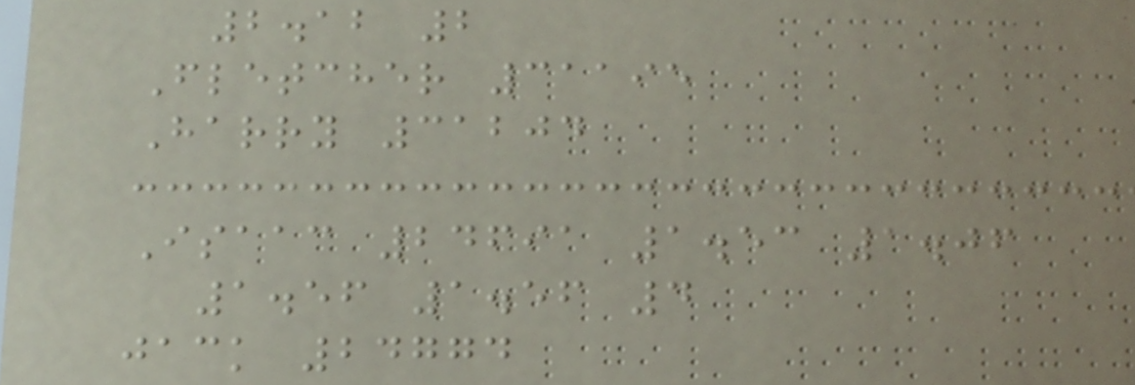2.12 2
Fletcher 31195
Harry 31204
Isaac 24691 1.53 1.06
1.56 1.56 4
jack 24774
